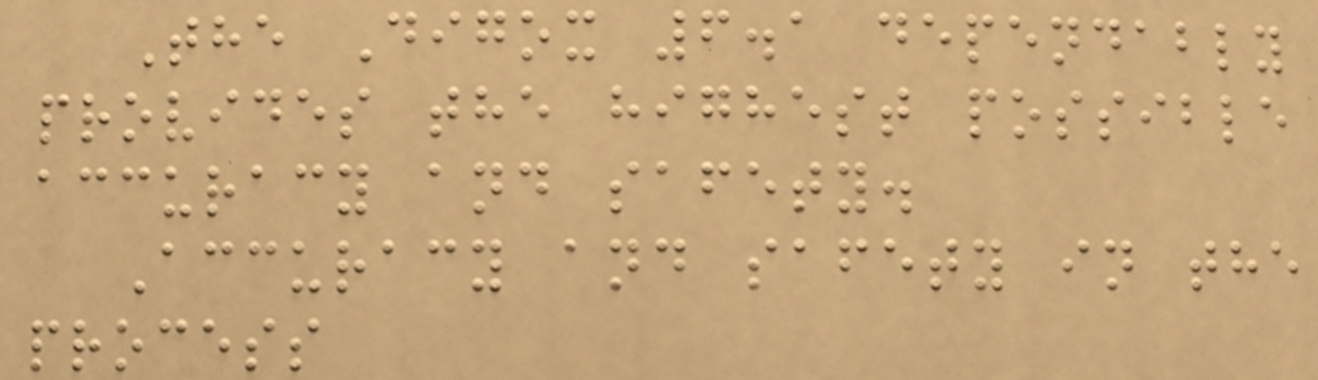The Digox 6.1 dependably
provides the highest possible
accuracy and safety.
Accuracy and safety in the
process
